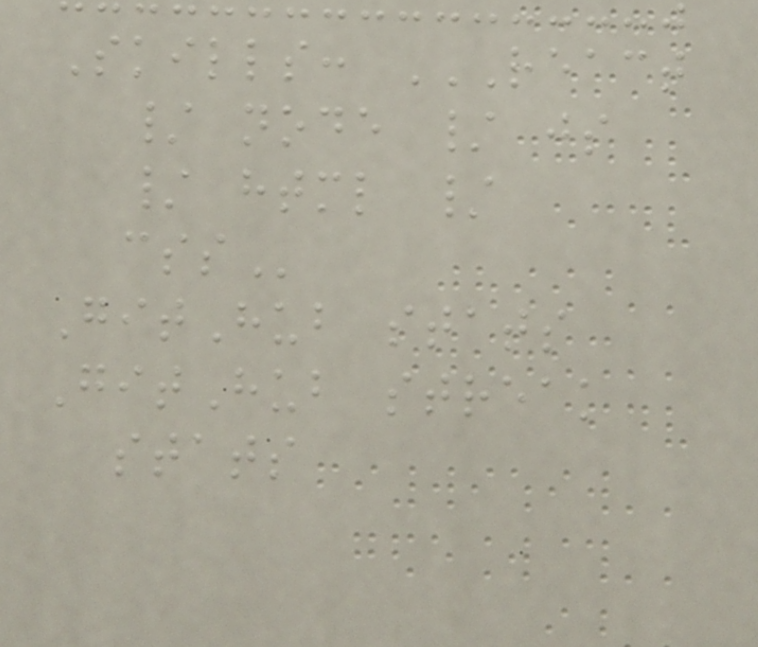Skills: REACT
/ NODE / JS
/ HTML /
CSS
GitHub stats
GitHub streak
stats
